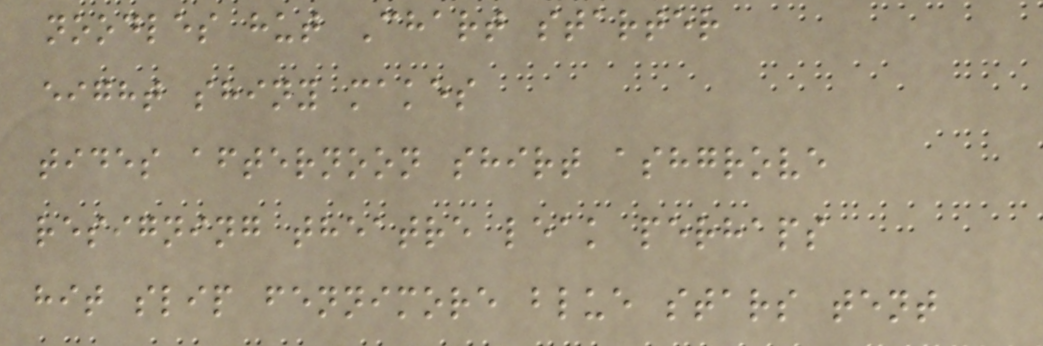noodles hut Chart starter
eight shiny makes
tides afternoon shirt ashgrove
resigning theatre leak perhaps
hit slip fennimore blue stars tent
